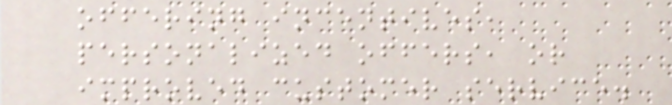offering incentives,
personalized offers, or
improved customer service.
